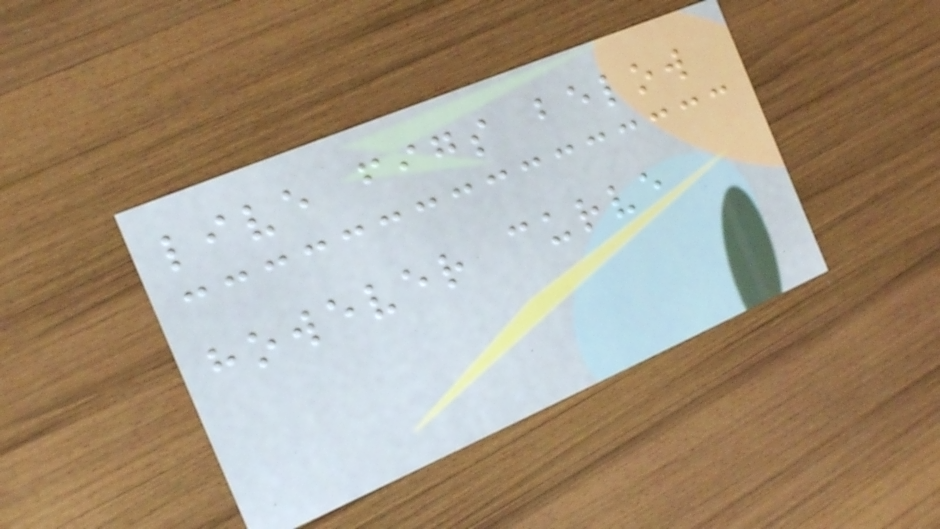live figs below
however curve
